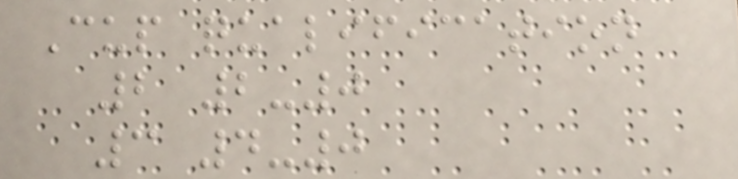Cup qualification
2 2-0
3 4-0
